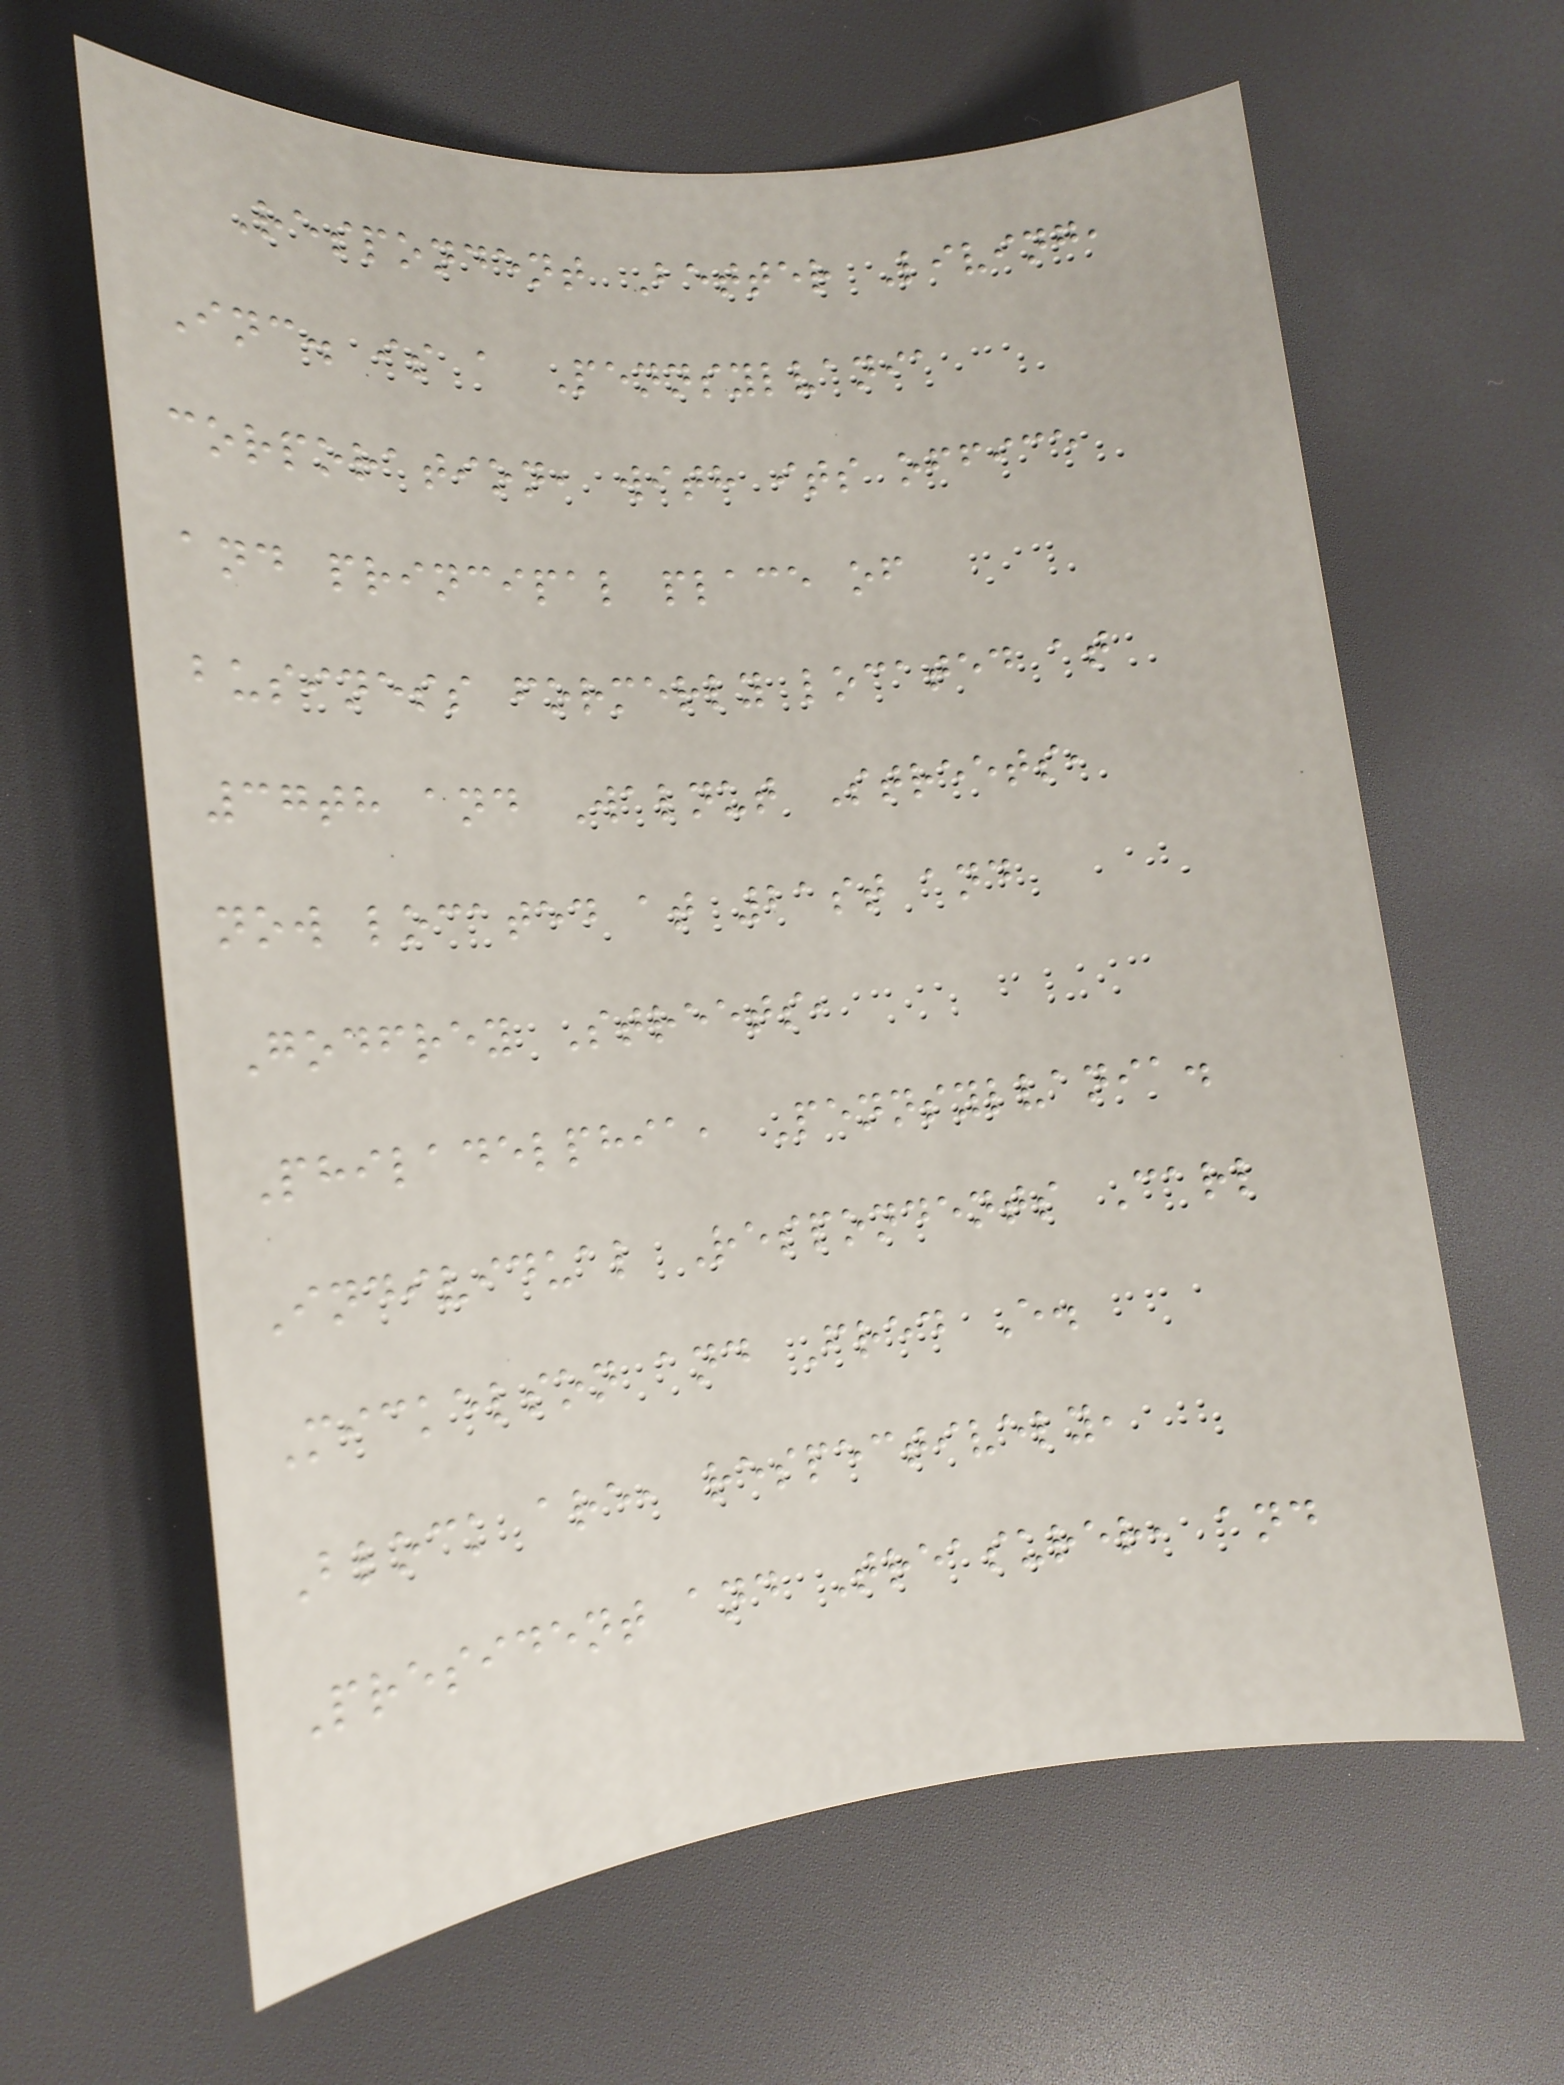Respondent Better Living,
Inc. is a Pennsylvania
corporation, with its office
and principal place of
business formerly located at
37th and Walnut Streets,
now located at 21st and
Godfrey Streets,
Philadelphia, Pennsylvania.
Individual Respondents Carl
Mickelson and Fred E.
Block are, respectively,
President and Treasurer, and
